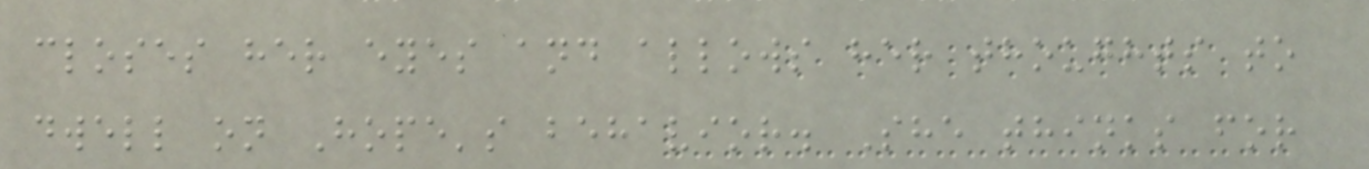closes her eyes and allows her thoughts to
dwell on Hope's behavior. She thinks for
